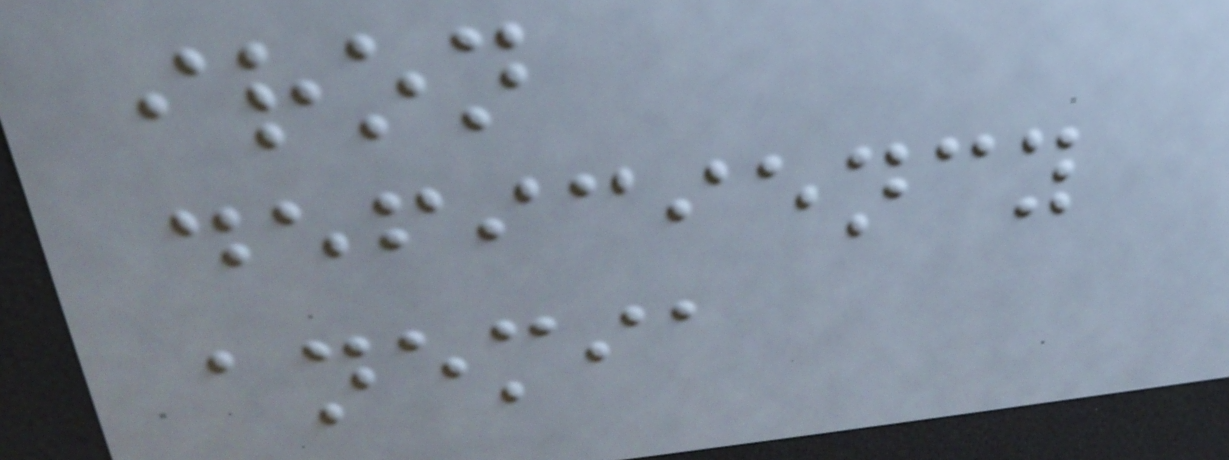iron
deficiency
anemia
